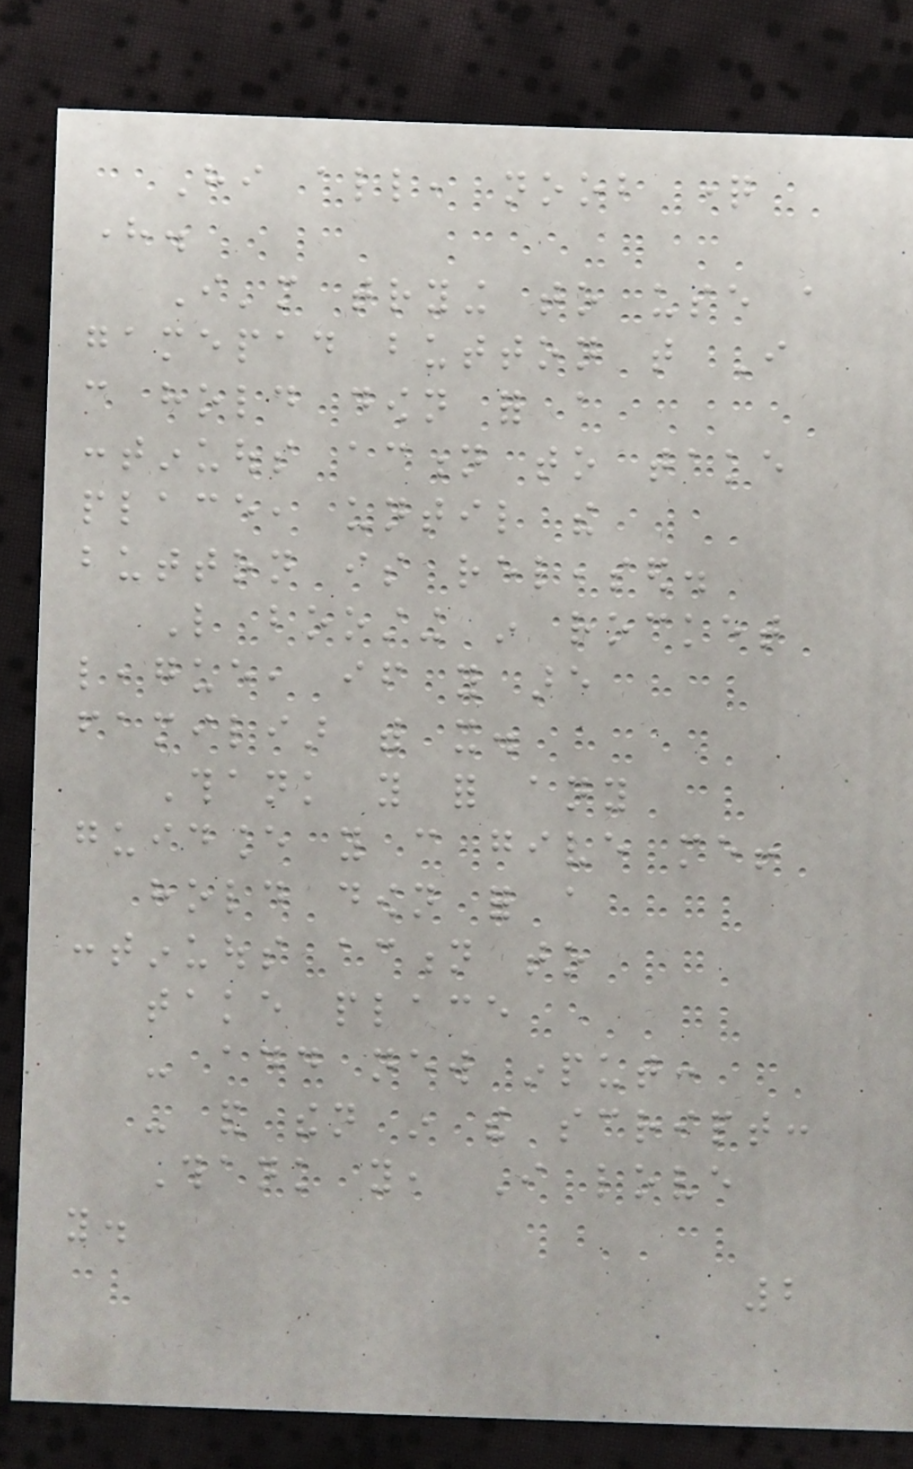Hi all, noob question
here.
I'm trying to use a
gamepad button that I
can hold down for a
continuous action to take
place, until the
button is released.
Like boosting in rocket
league, if you are
familiar with it.
Thank you for any
guidance you can give me!
hold down for a
continuous action to
take place
- add new input:
- and then in the script:
Thank you, I love
you.
2
